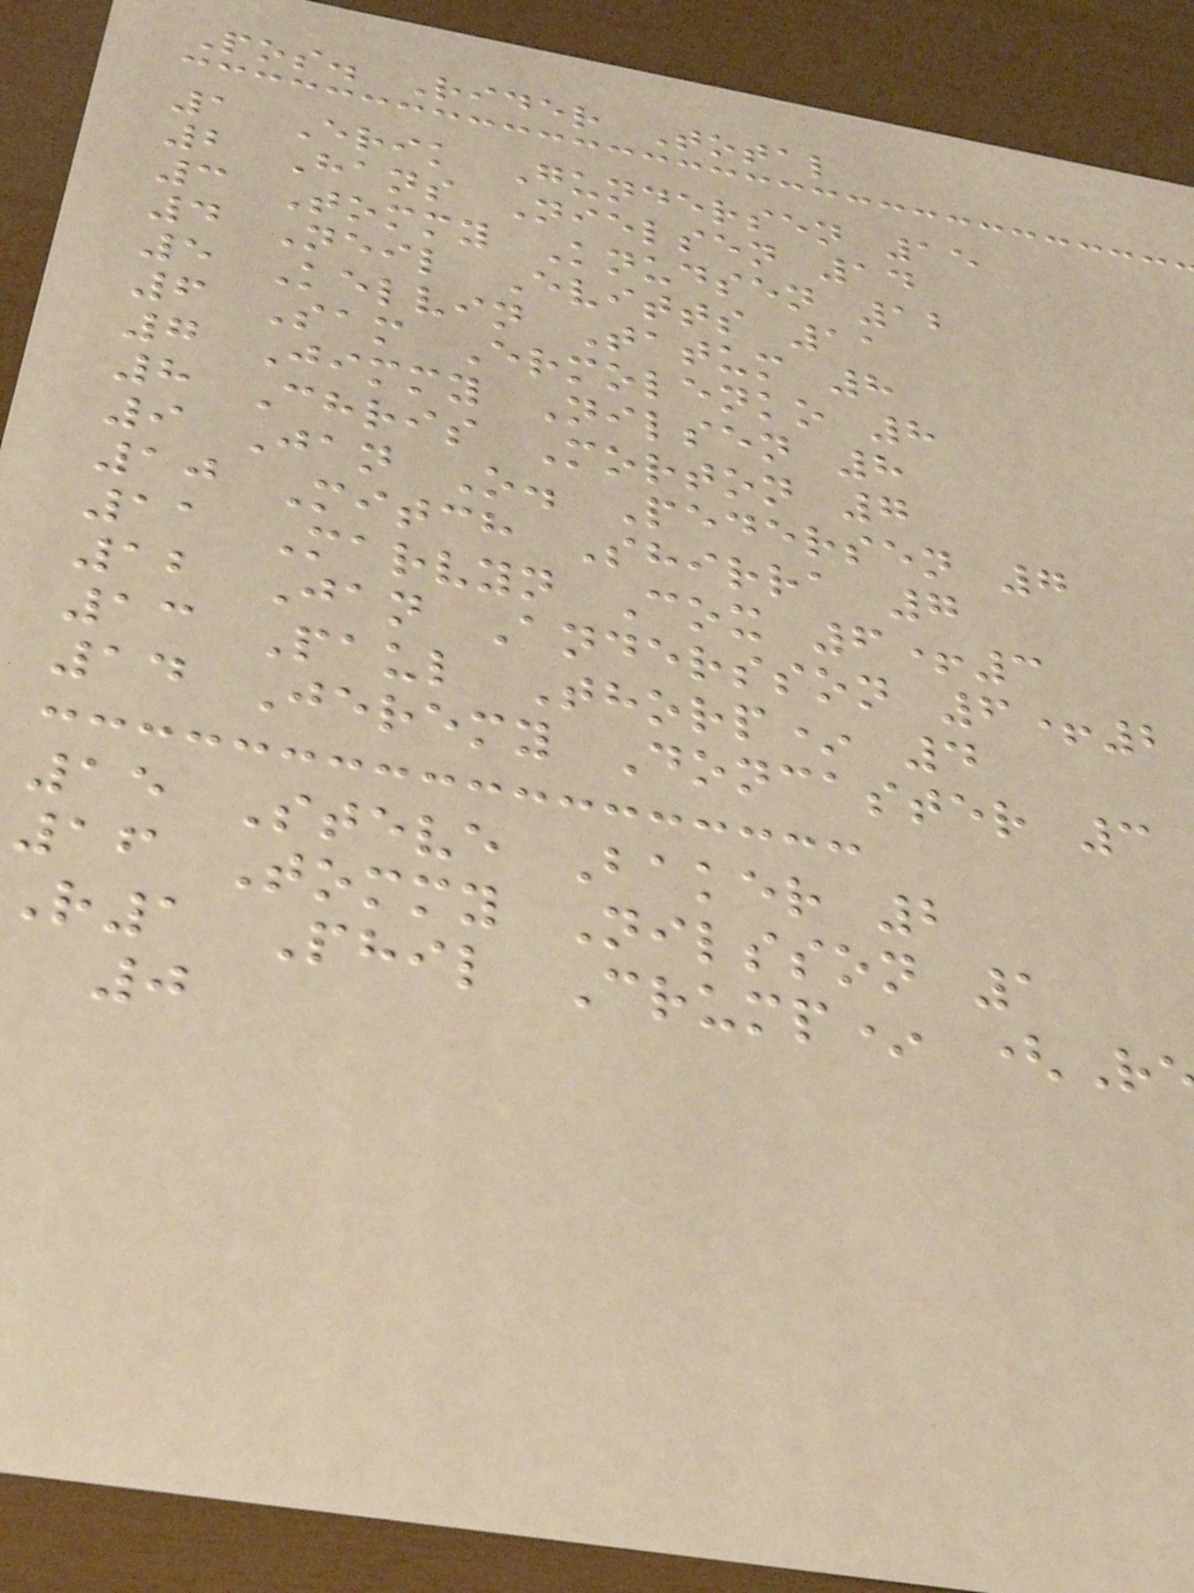Pos. Rider Total
1 Erik Gundersen 15
2 Hans Nielsen 14
3 Tommy Knudsen 12
4 Neil Evitts 11
5 Kelvin Tatum 8
6 Sam Ermolenko 8
7 Jimmy Nilsen 8
8 Chris Morton 7
9 Jan O. Pedersen 7
10 Mitch Shirra 7
11 Marvyn Cox 6+3
12 Jan Andersson 6+2
13 Paul Thorp* 4
14 Jeremy Doncaster 3
15 Steve Baker 2
16 Tommy Nilsson 1
r1 Phil Crump* (R
0
